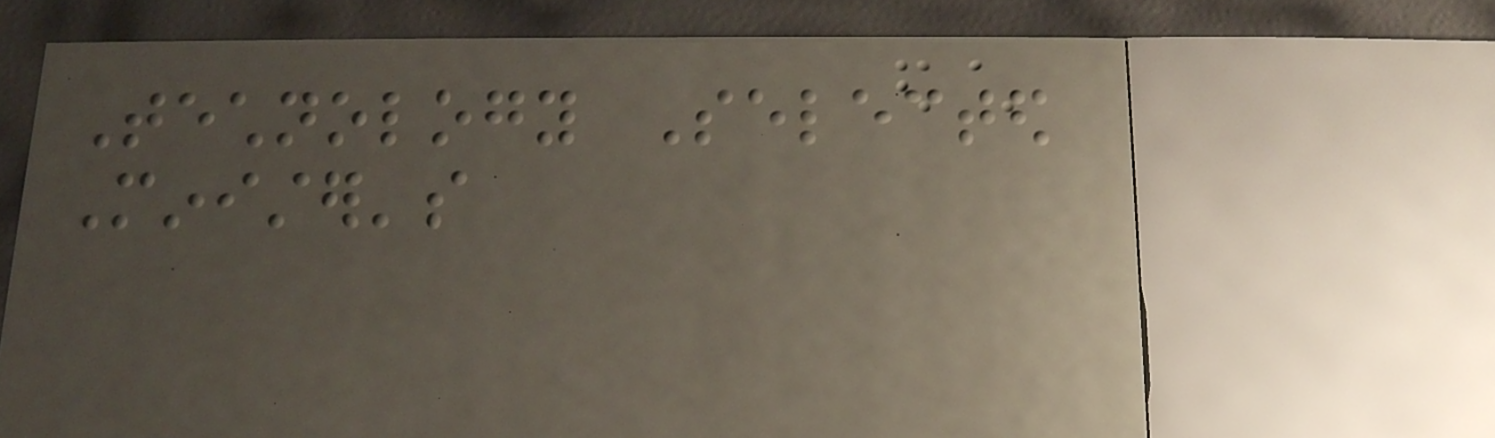Technology Selected
Minister's
